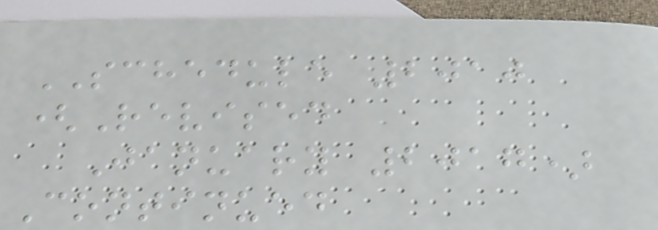SCHEDULE 2010
(Revised
January 2017)
Continued
